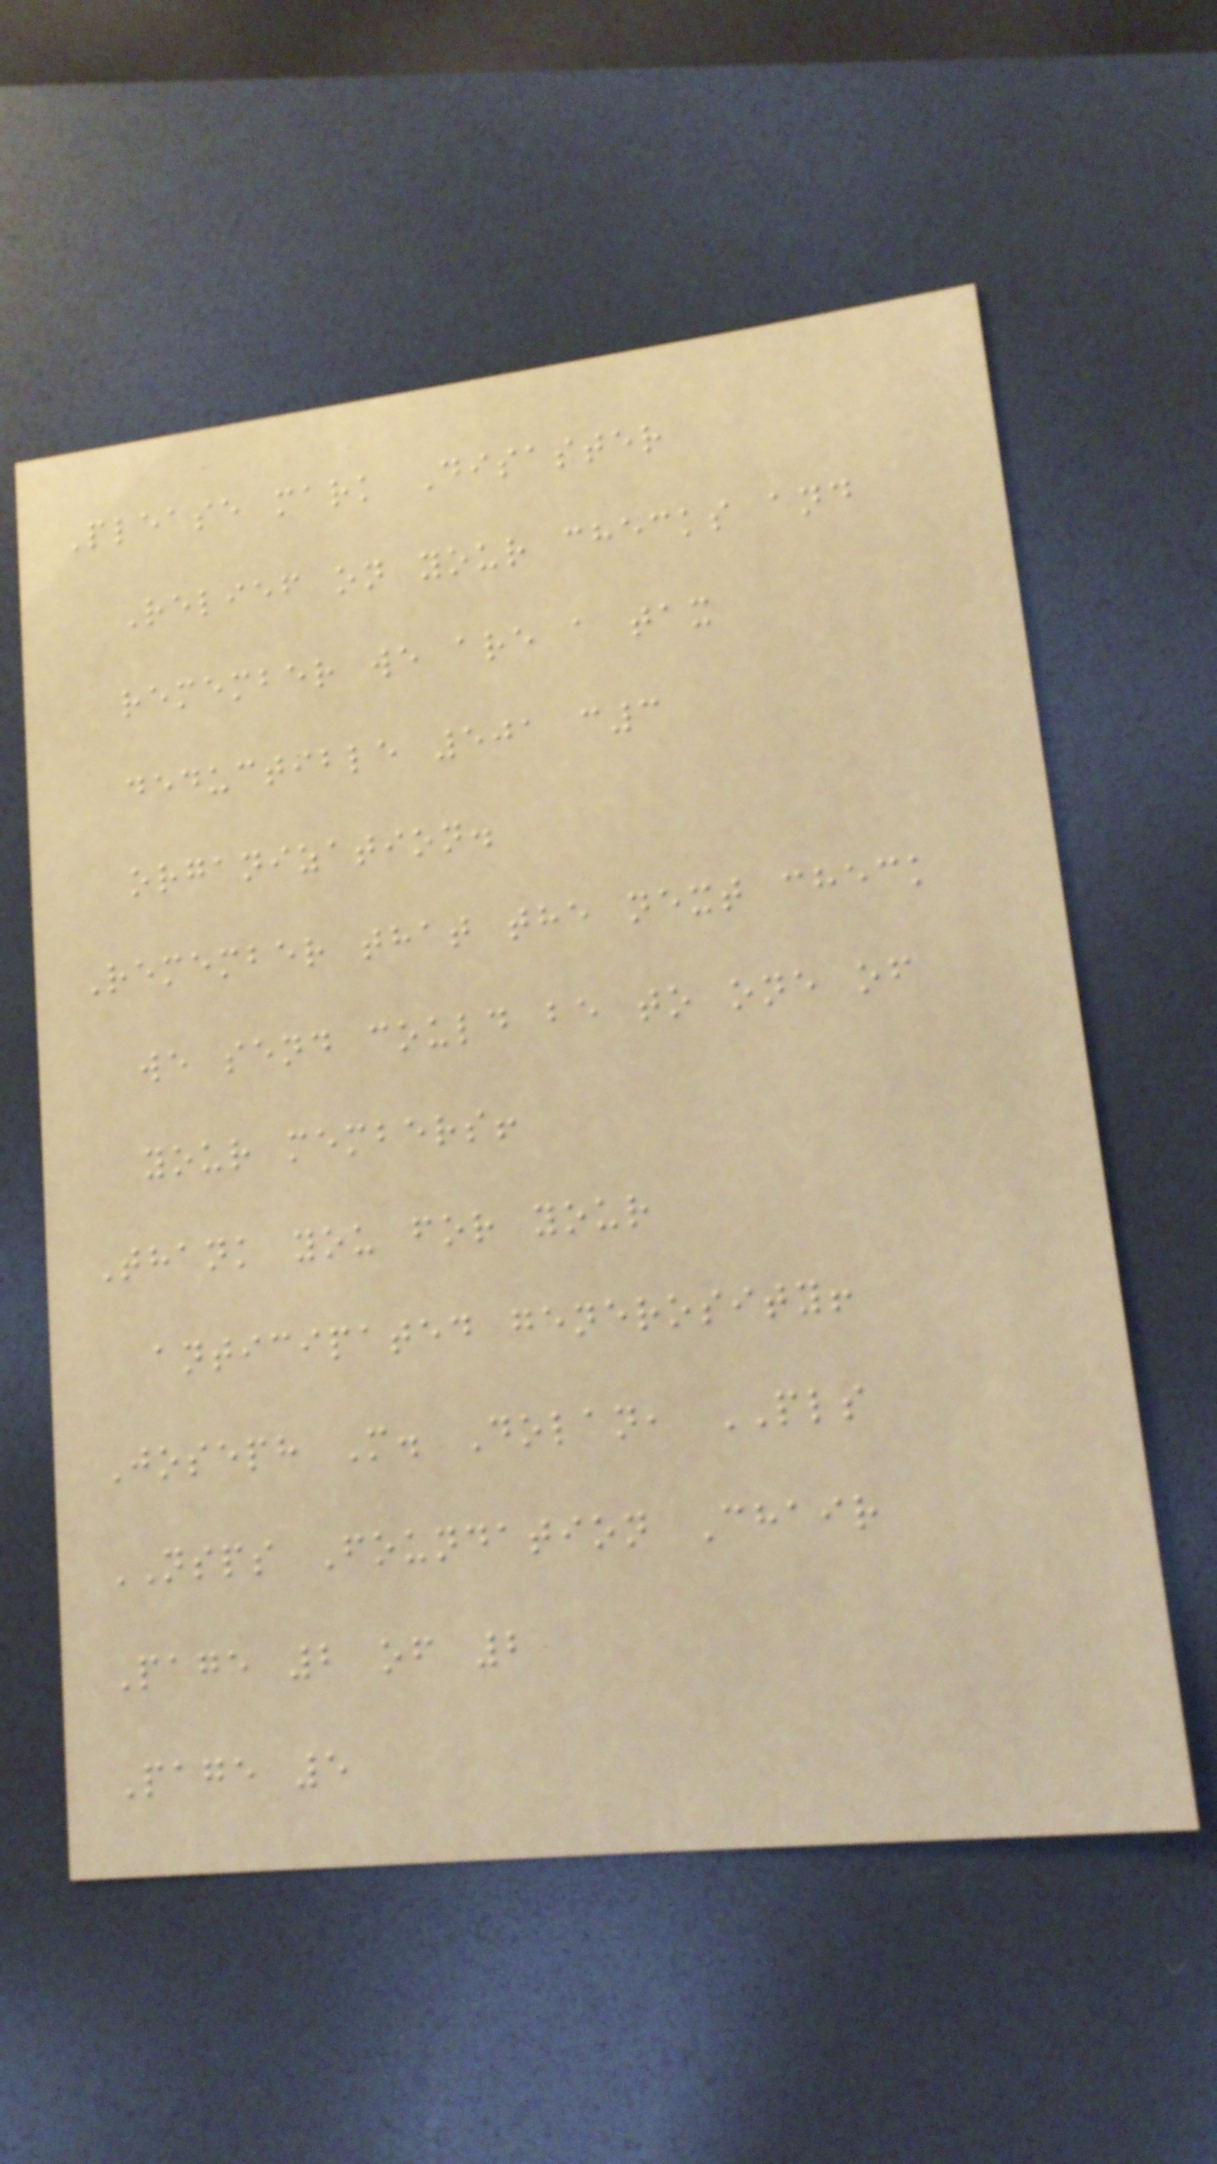Please mark Disaster
Relief on your checks and
remember we are a tax
deductible 501 c3
organization.
Remember that the next check
we send could be to one of
your members!
Thank you for your
anticipated generosity!
Joseph M. Dolan, PLS
NSPS Foundation Chair
Page 2 of 2
Page 5
